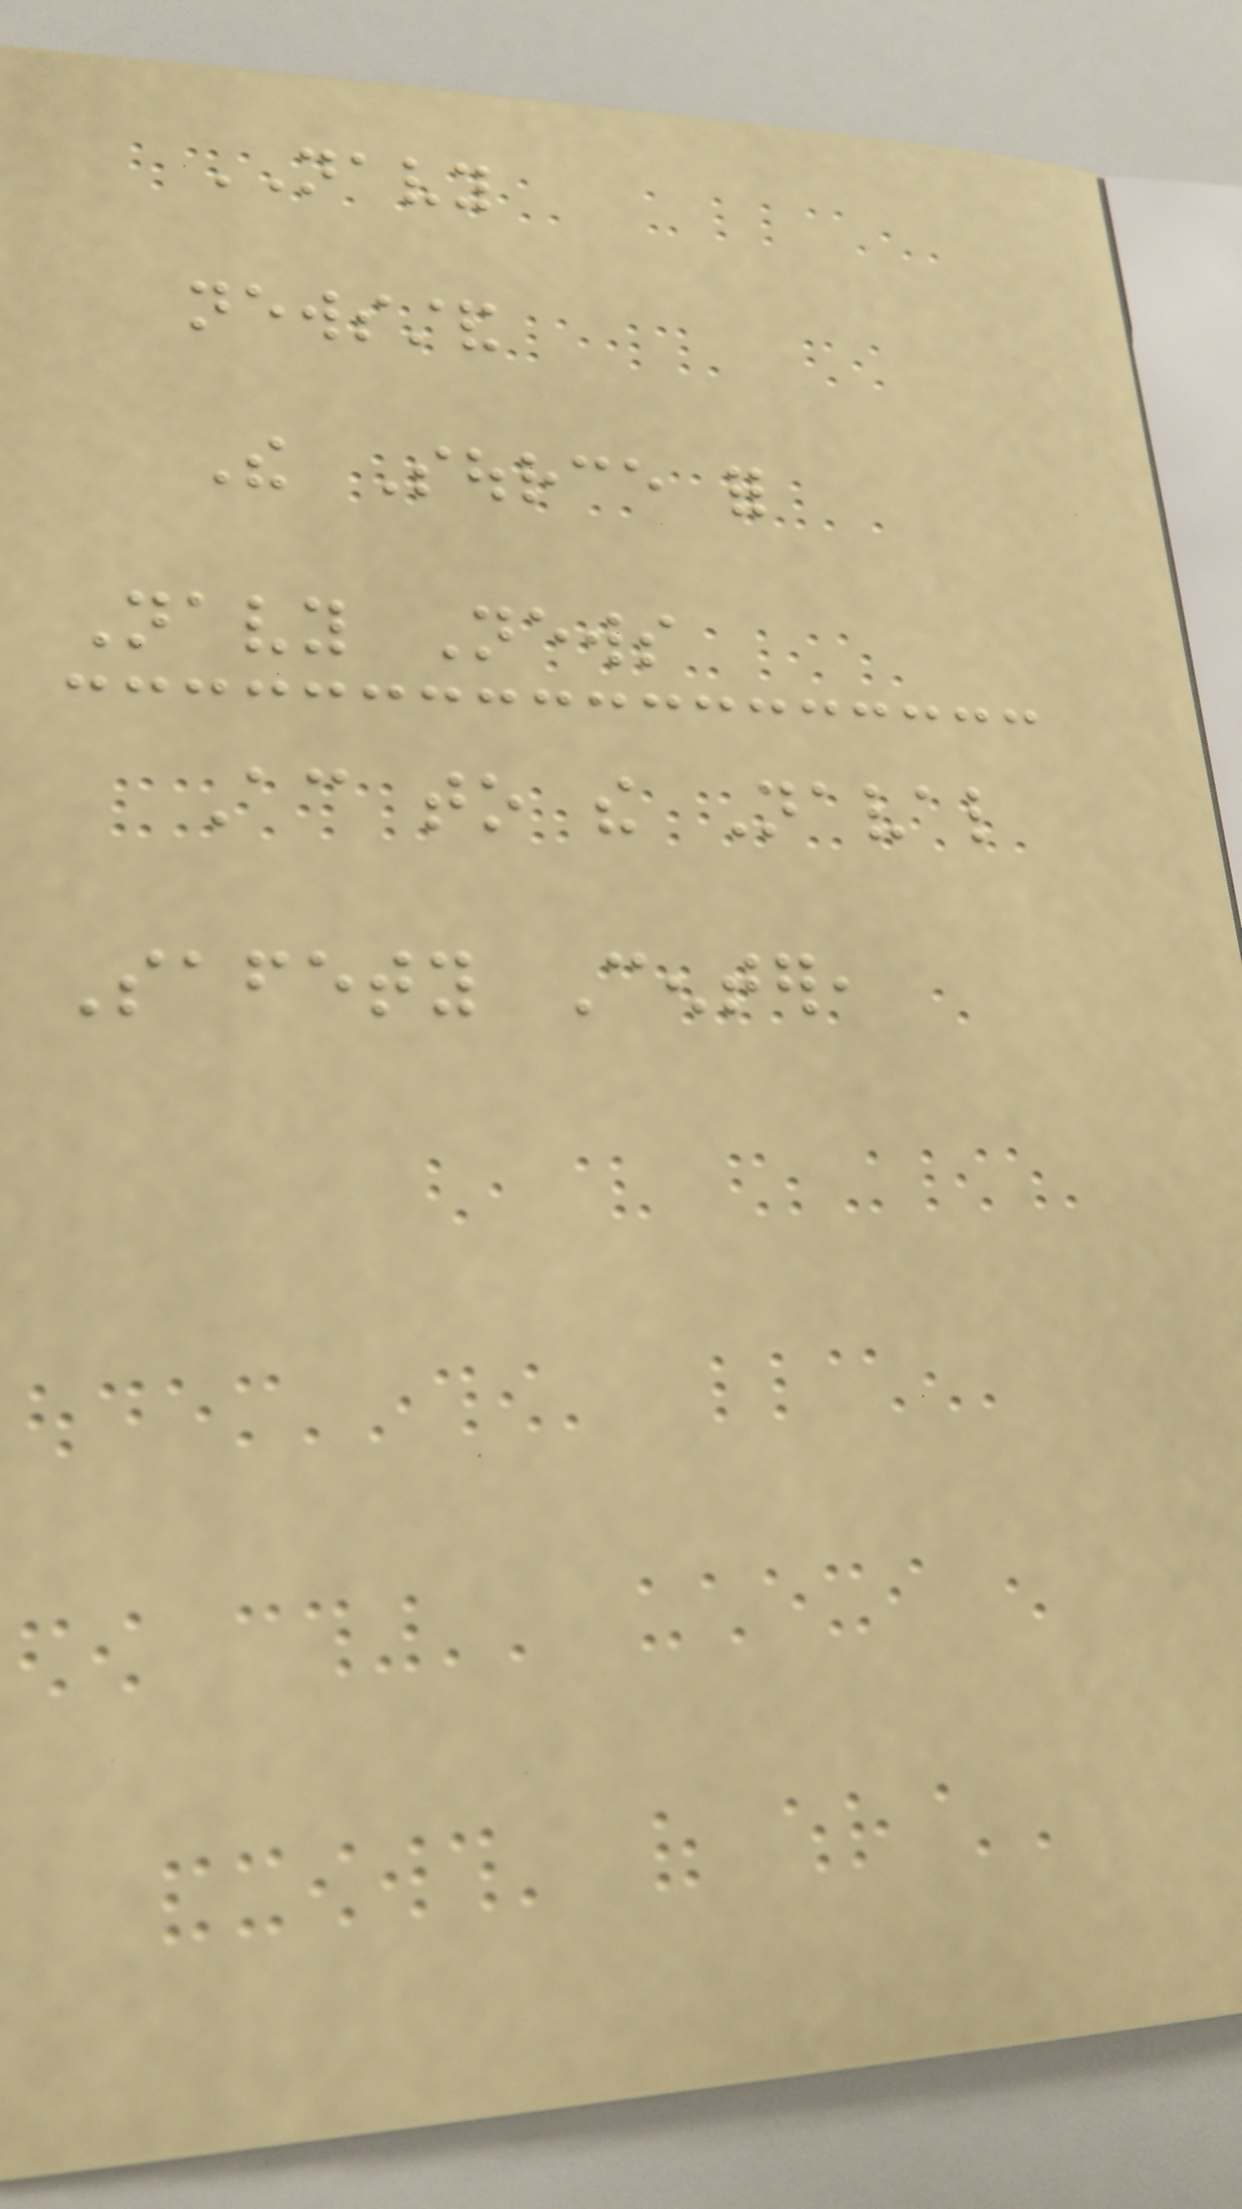NAVY
newsstand
The Source for
Navy News
According to the Naval
Safety Center,
